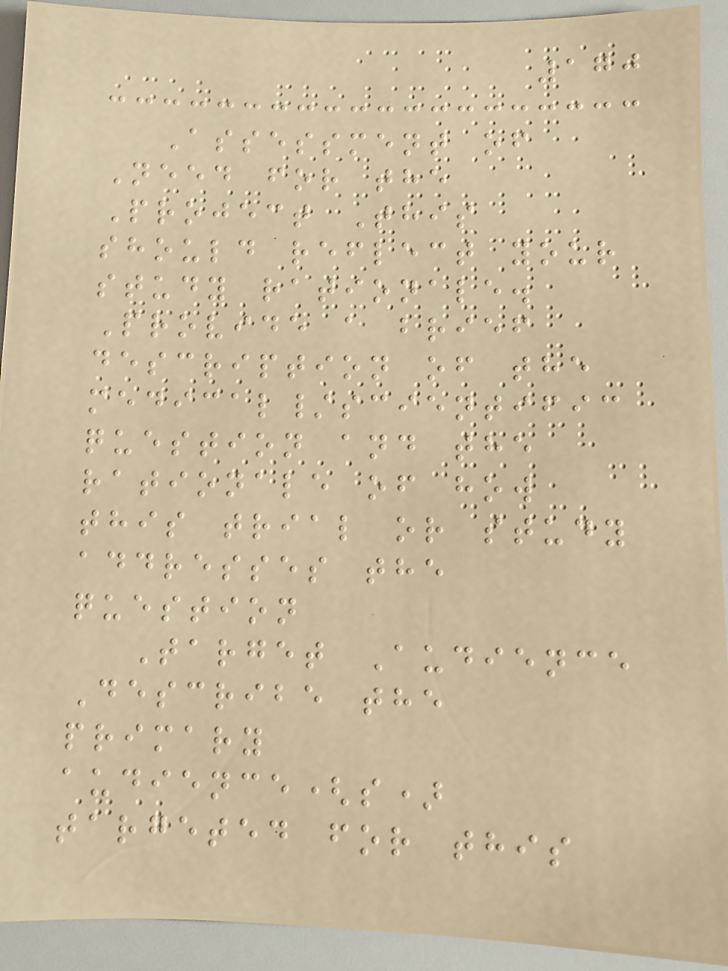170
Assessment of
Need for the
Project This
should reflect your
study rationale.
Provide a brief
description of the
medical/scientific
question and the
rationale of how
this trial or study
addresses the
question
Target Audience
Describe the
primary
audience(s)
targeted for this
